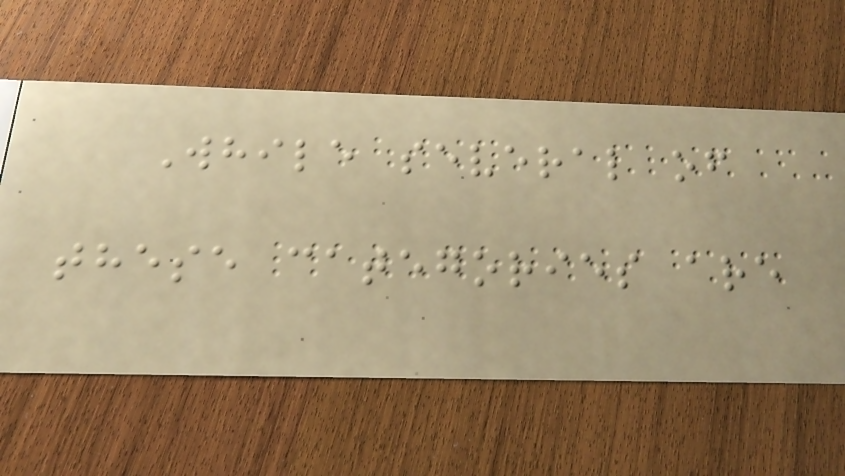While several of
these categories are
